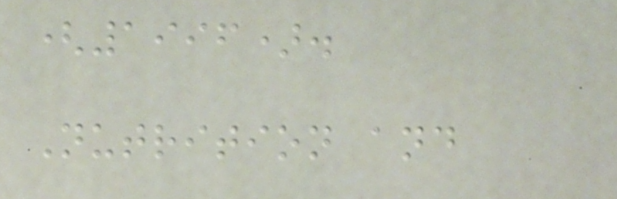(1996).
Nutrition and
